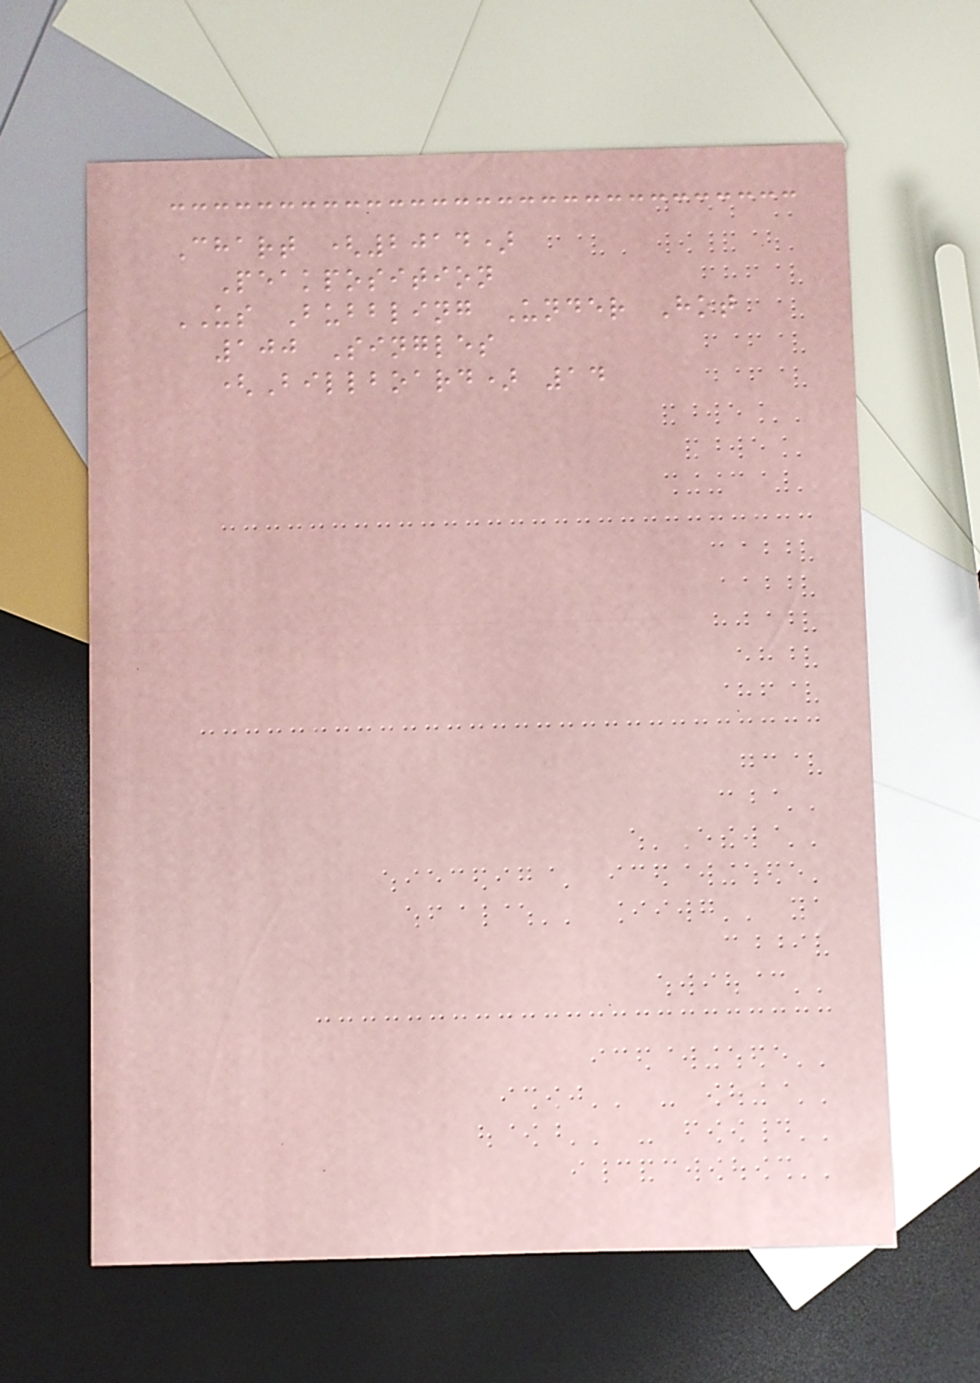Chart (2014)
Peakposition
US Bubbling Under Hot
100 Singles
(Billboard) 14
